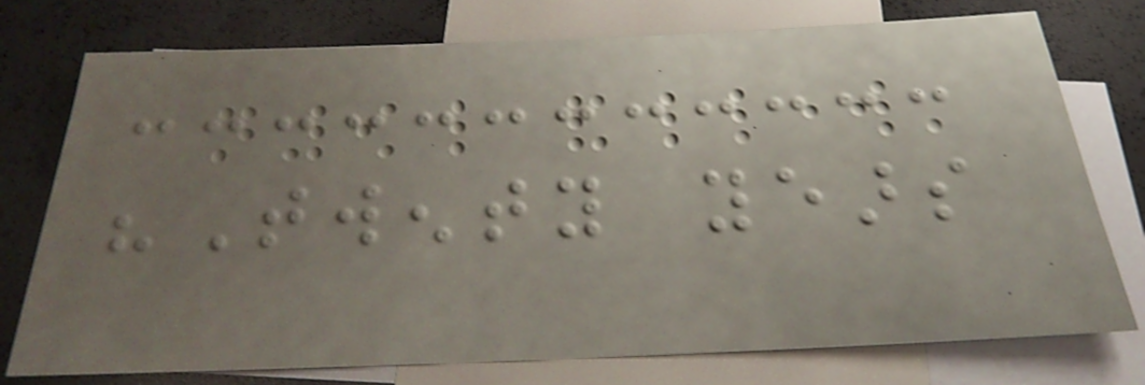"Twenty years
